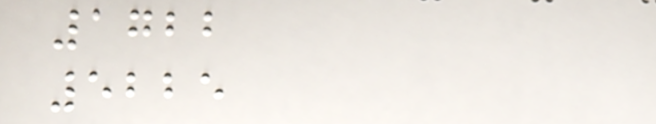1722
5225
